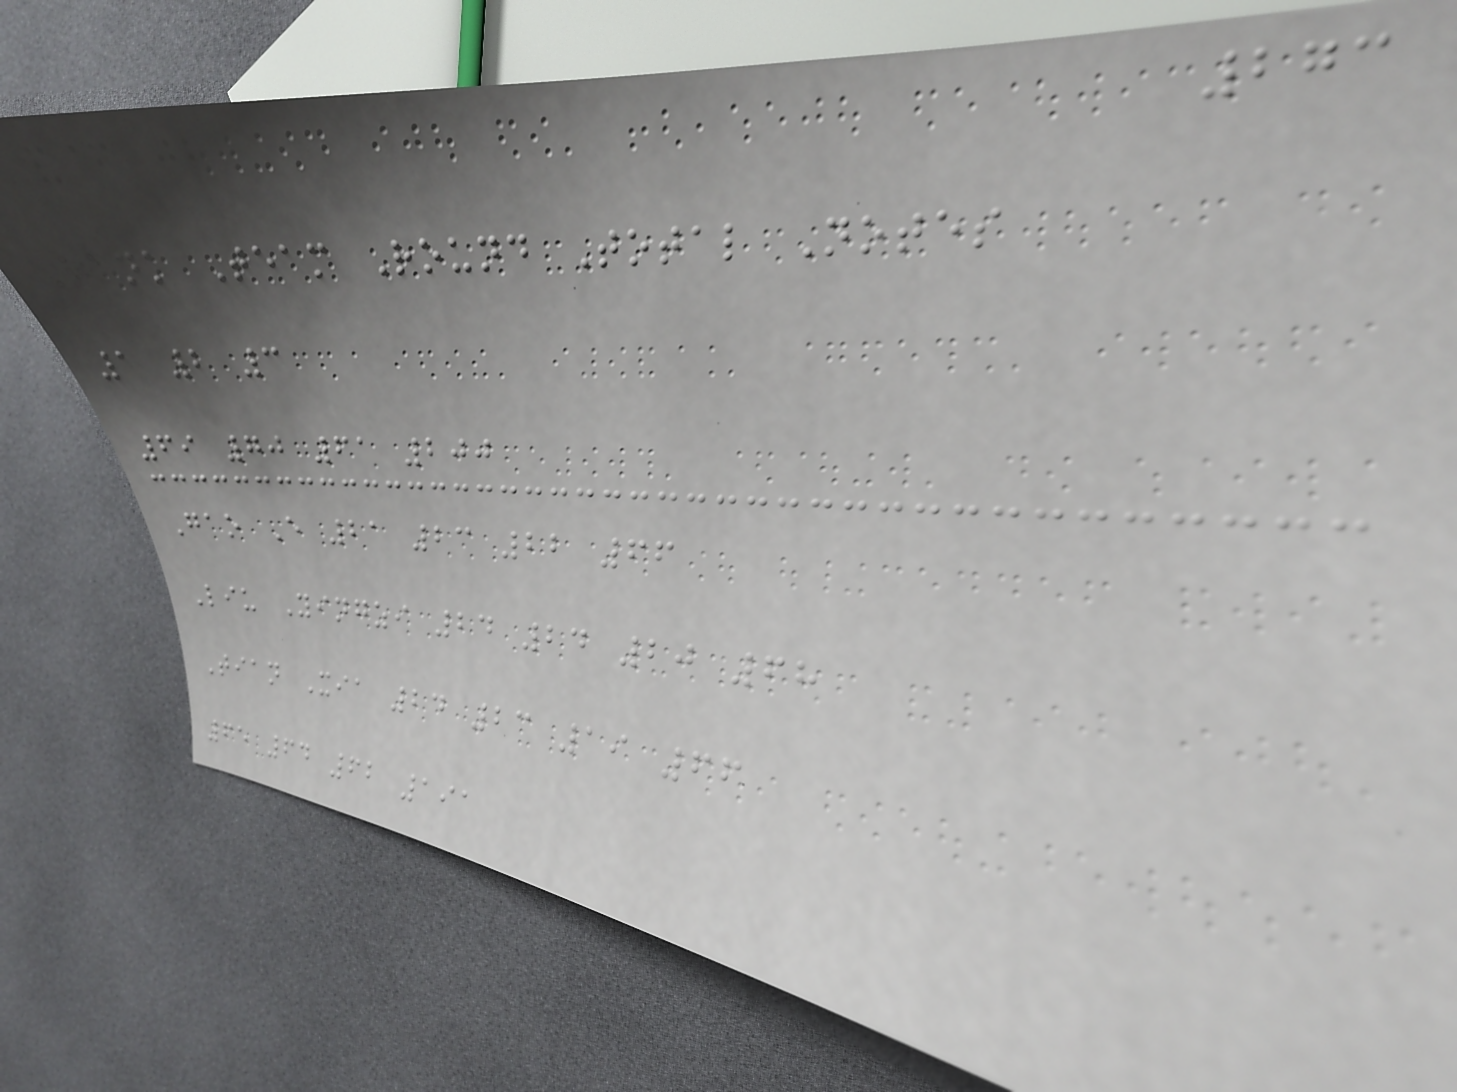273
Rank Team Round Total Notes
1 2 3
69 70 61 200
Gao E 21 23 22 66
Liu Yingzi 24 24 20 68
Tian Xia 24 23 19 66
65 64 62 191
